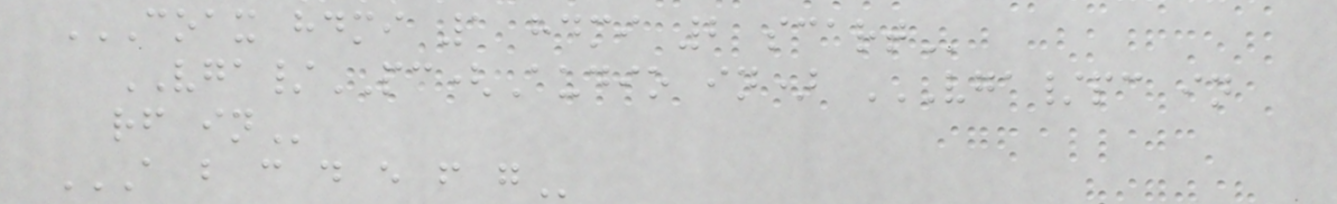COAX HDMI 1 HDMI 2 SCART
VGA/PC(Audio in) VGA/PC IN
RF IN
A B C D E F G
